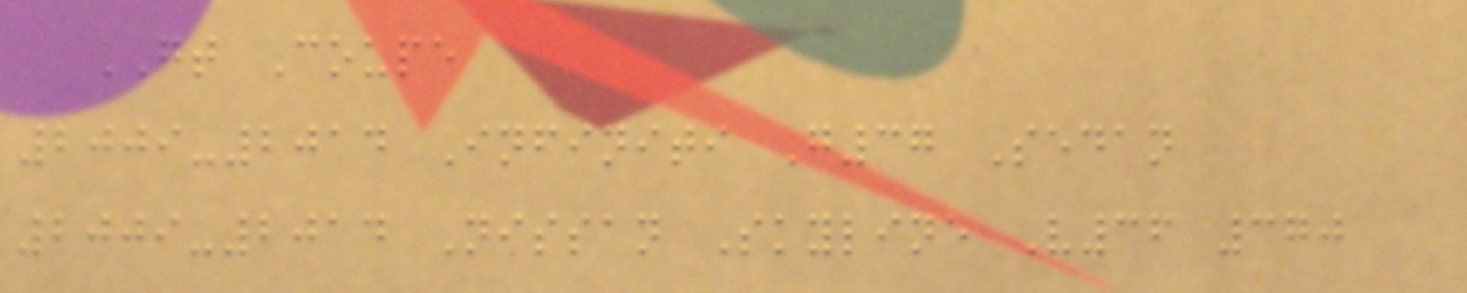GT Coupe
2009-2014 Infiniti G37 Sedan
2009-2014 Nissan Skyline V36 370
